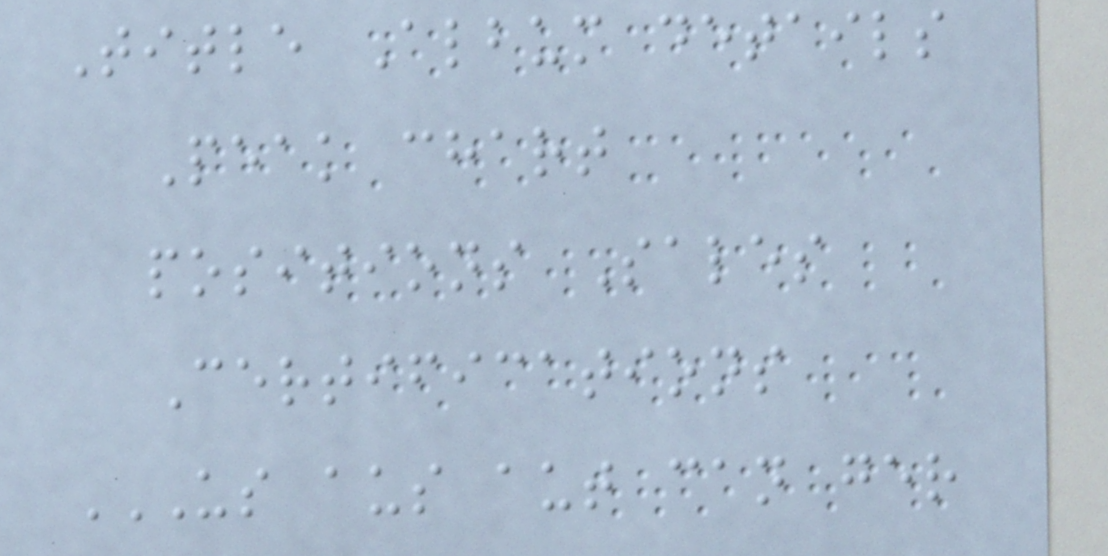Title Album details
Peak chart
positions Sales
Certifications
US AUS AUT CAN GER
